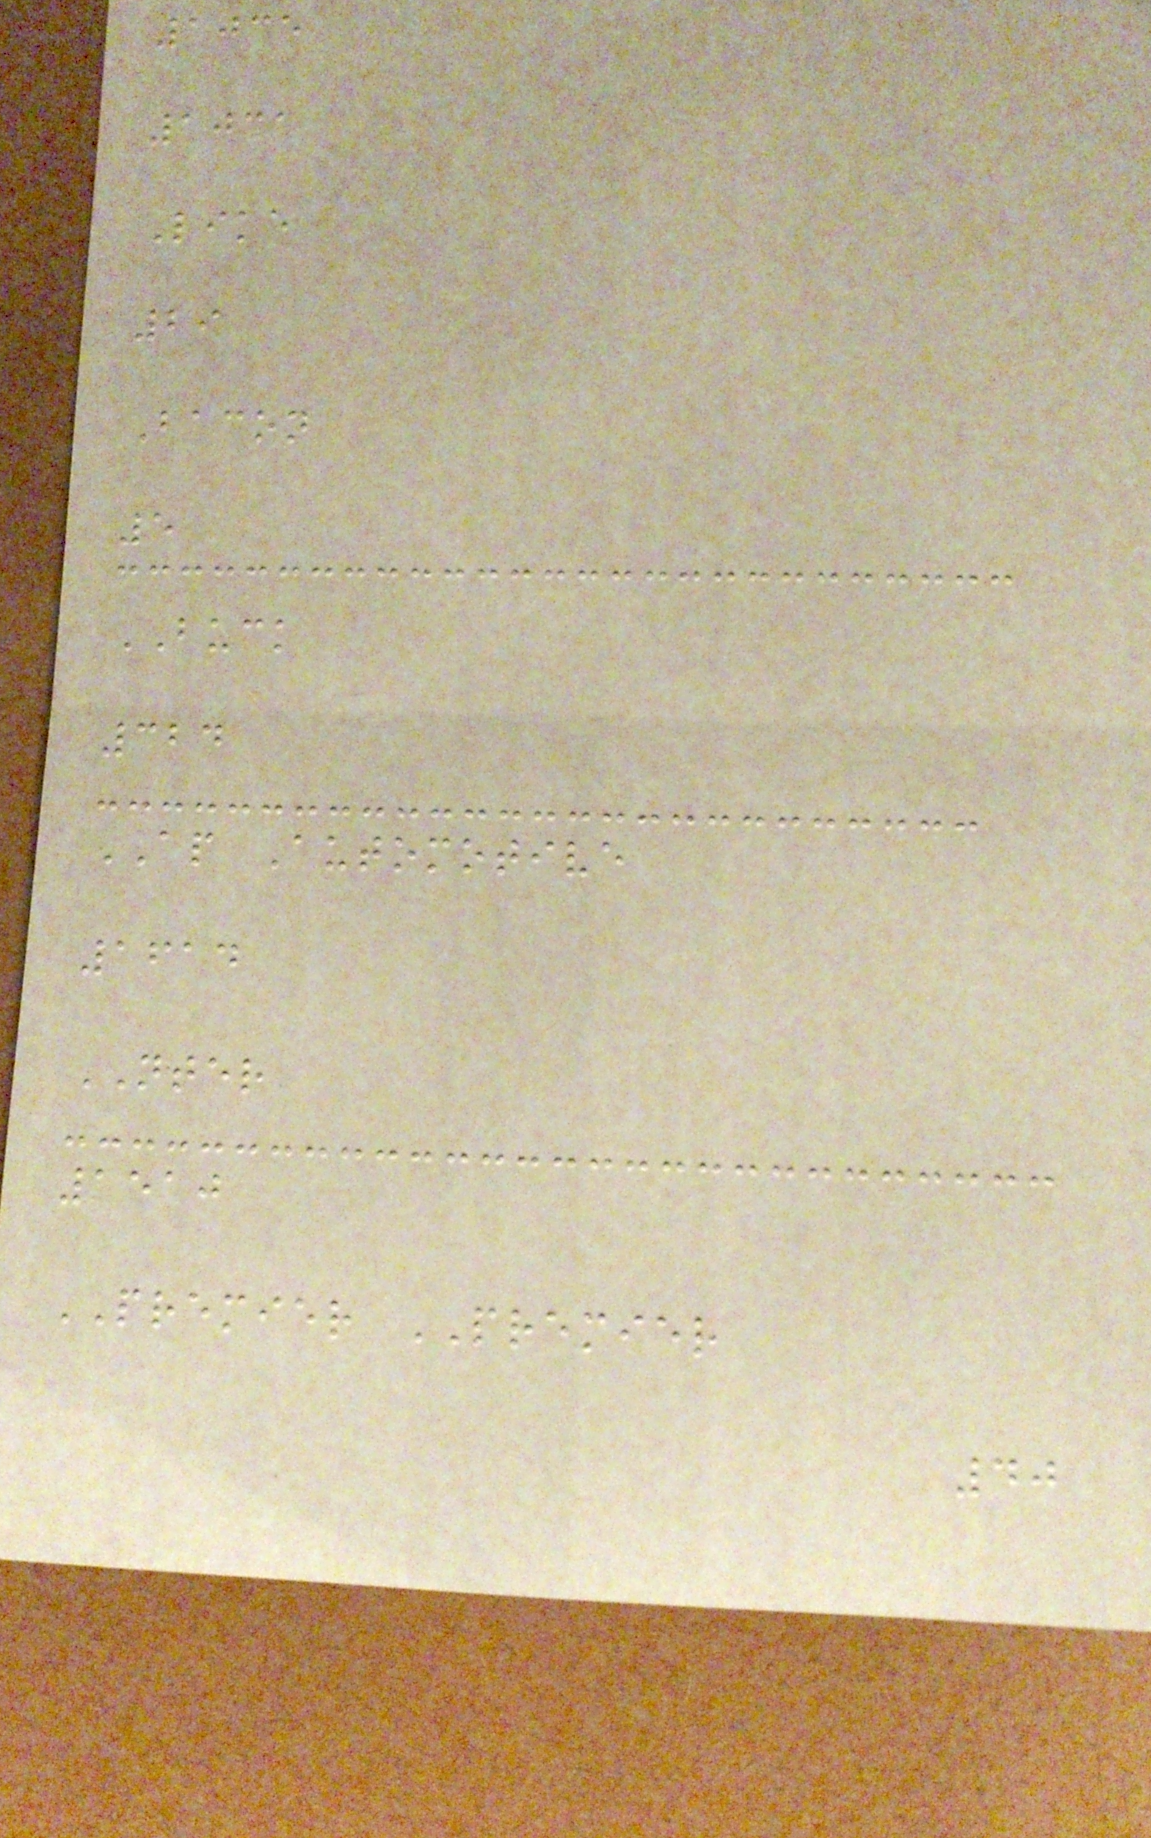1035
1031
Like
29
Bacon
5
BUCK
324
AP Automotive
1614
NTER
1510
PREMIER PREMIER
40
